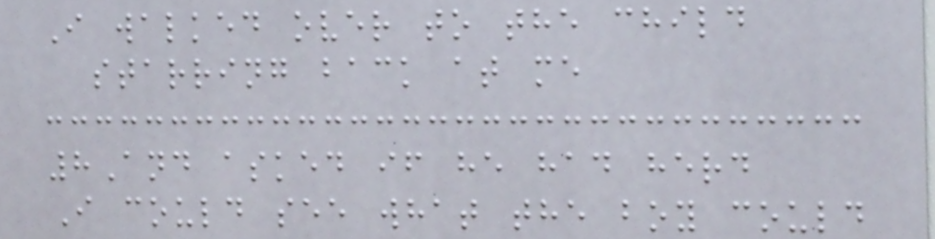I walked over to the child
starring back at me
8And asked if he had herd
I could see what the boy could
